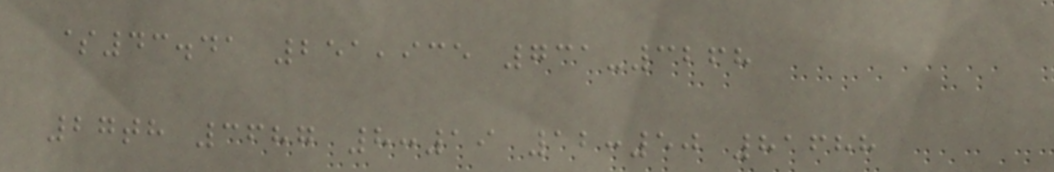$43.41 251,935 731-3268
27th 3687 8:19 12:50 81688
